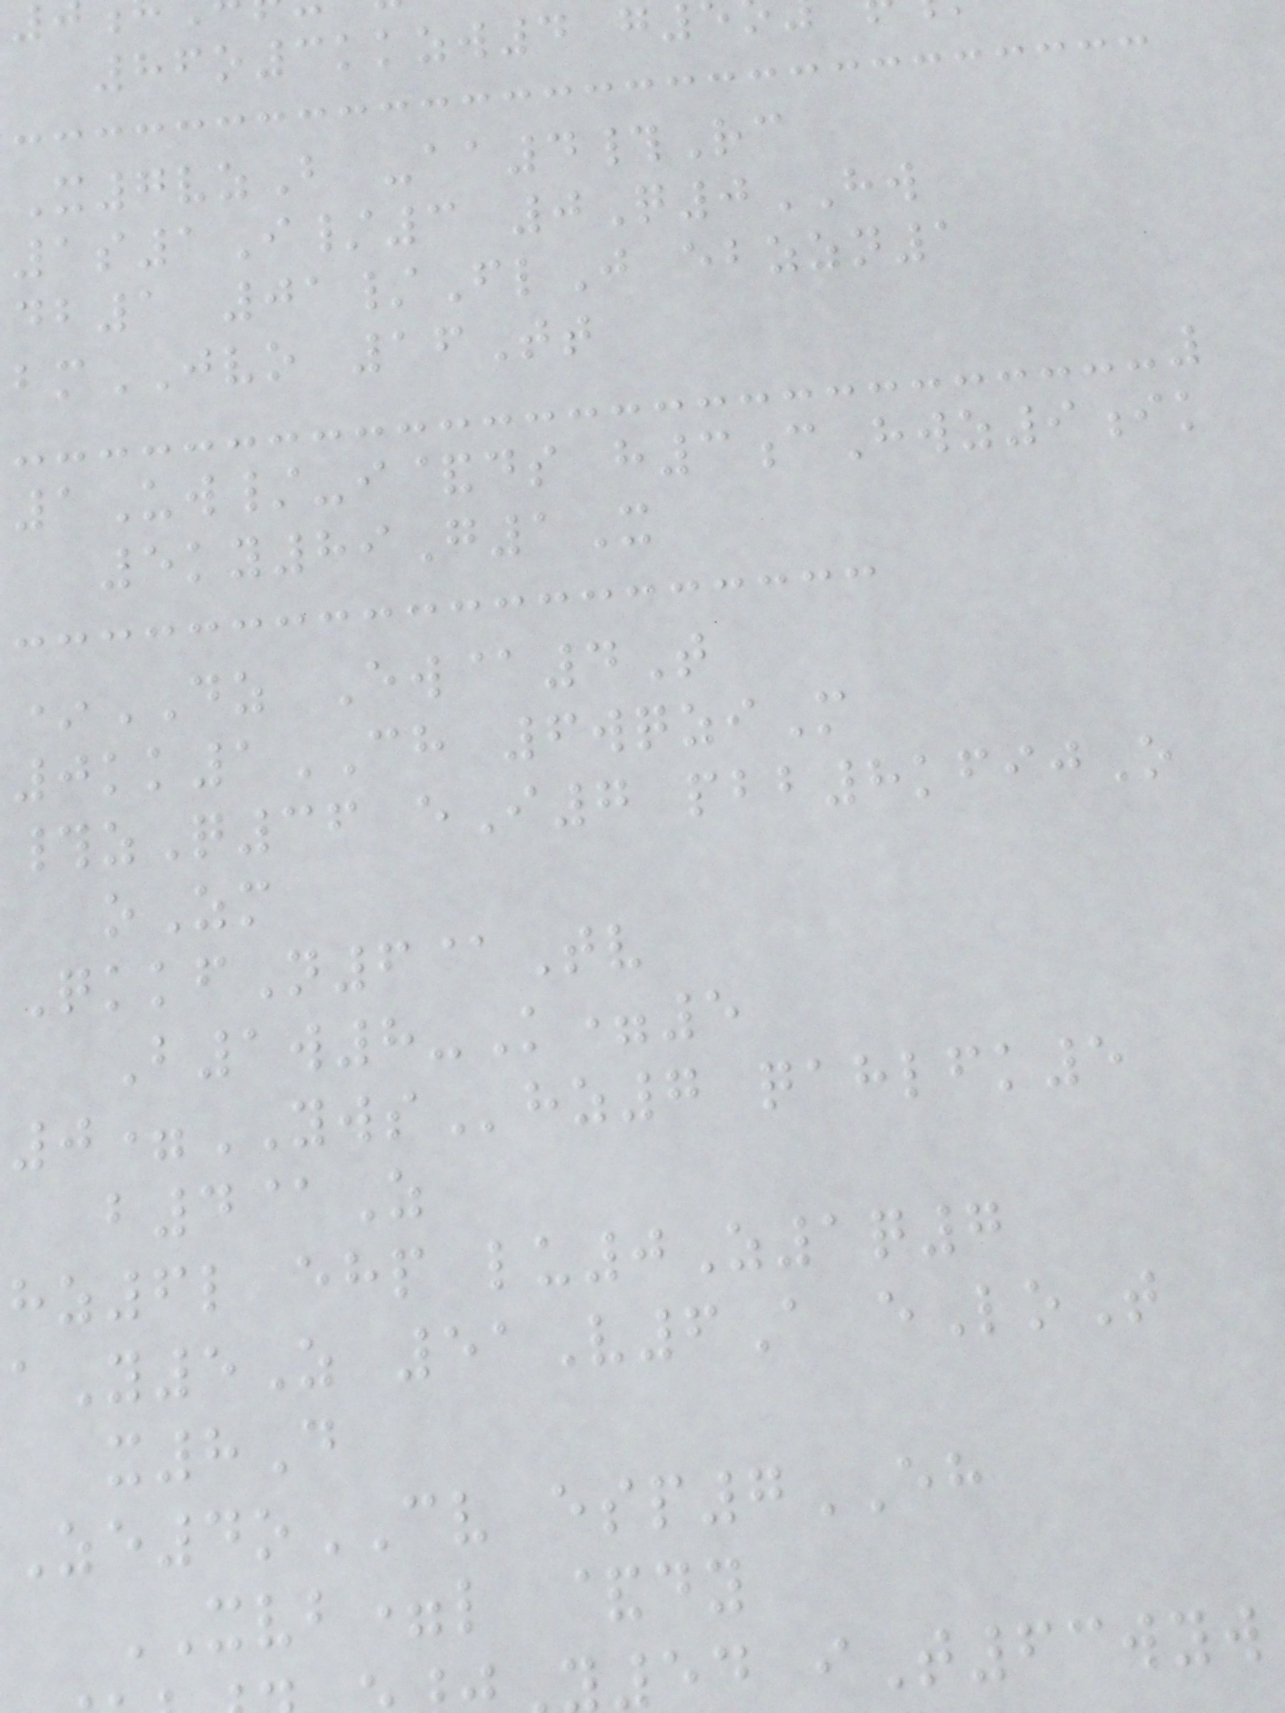86o3kkzw4 g
X7vzB -aa4#Rc
1s1I/3 0Q0HW
db1 01/FlJ ebzzn1
bmJVO 16Tt
1Uw/-i&ds h3cHwz9ik
5ky89G1X
*DZ Ew@4T
0kk1CH 6wqziM
#zQ36 eI7 pbb8kfijO
oZm
QkkfN6@Tv
B1w8-K=5
0=YWShz7 qahlfk5
b4@Z
hz6l ehp lu0Z1q7
aY5Z 51V6A eLoT
x8D
Ze4oCV esp7EH
XVB=l &dy
54 iT63wyw
